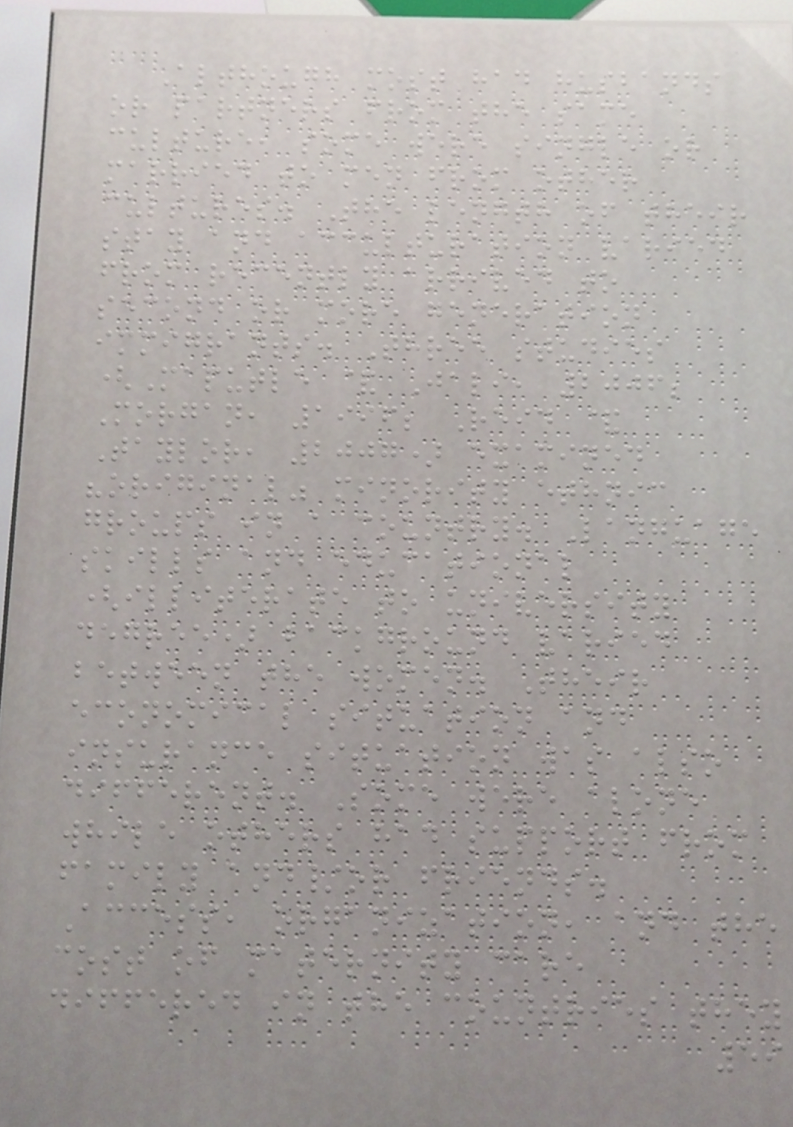Although most had husbands
or partners from the same
culture, some were single or
married to men from other
cultures. The length of their
stay and acculturation varied
from recently arrived to
second or more generation
immigrants. Three studies
(Maputle & Jali, 2006;
Morgan, 1996; Reid &
Taylor, 2007) examined
"original" minority ethnic
groups in a country. Language
skills and educational
(illiterate to university
degree) background varied
between the women. Their
economical situation and
insurance situation was also
different. Some were alone
while others had support from
family and/or friends.
Access, organization, and the
cost of maternity care
differed in the countries they
59
